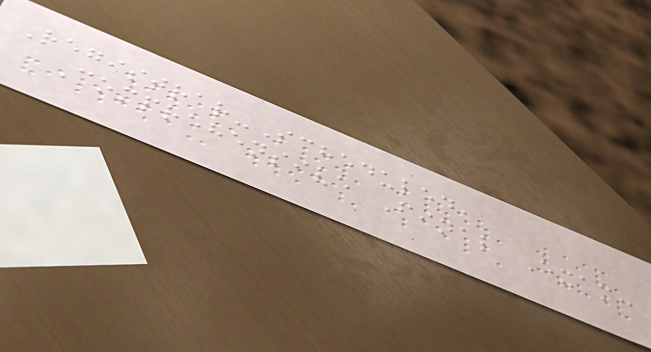Registrar-Scheduled,
Comprehensive Final Exam:
